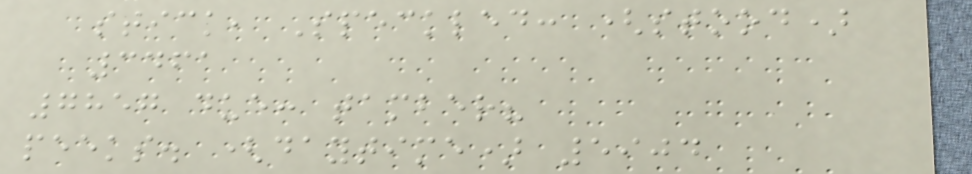stick, Speckled: (stood)
3461
7857 due: tamber?
peeks. (daytime) 5904
